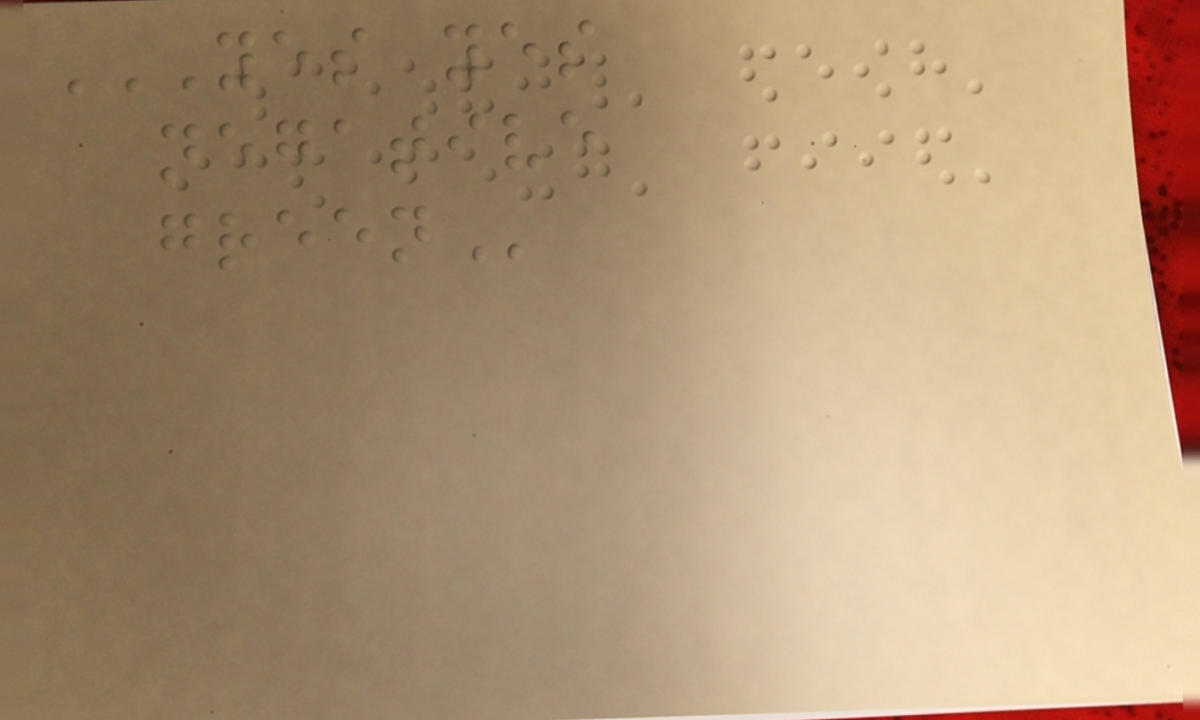YES YES
NEGATIVE
GREEN
